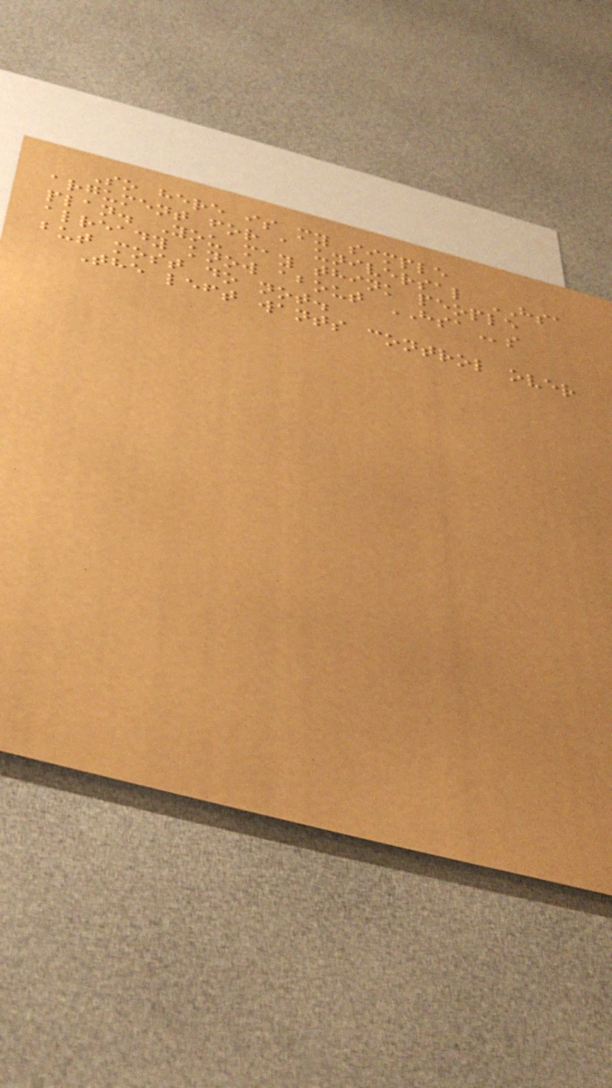So here is my simple
argument for a universal HSA
plan. You may think people
already know about HSAs
but most do not.
The left wants control over
